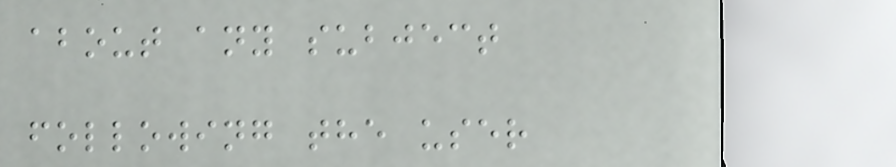about any subject
following the user
